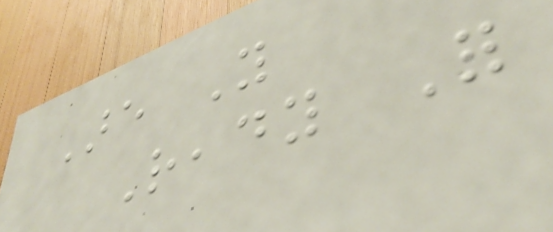Are You
Ready For
